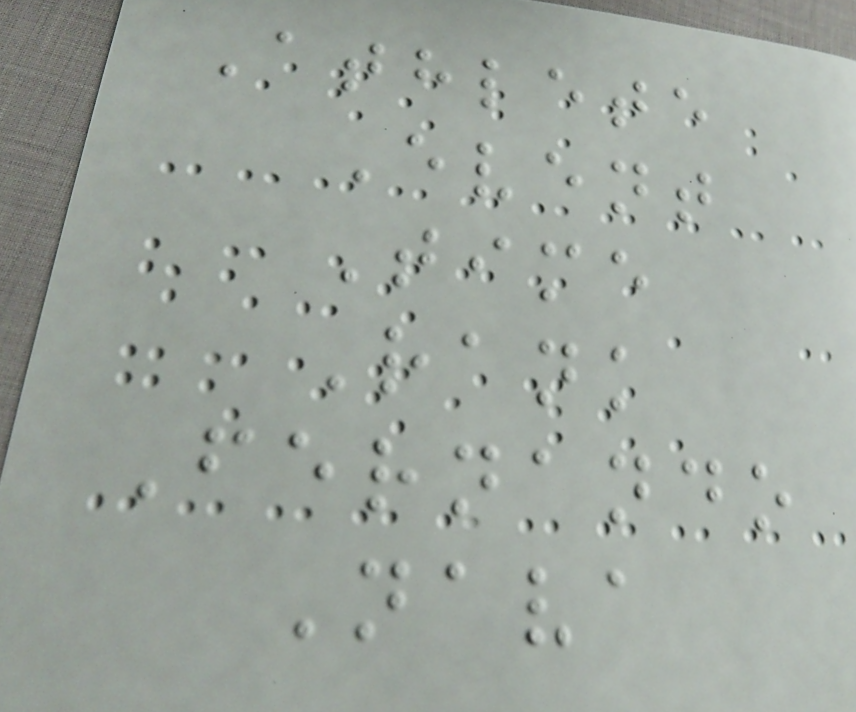Athlete
Event
Time
Rank
Fernando
Nava
